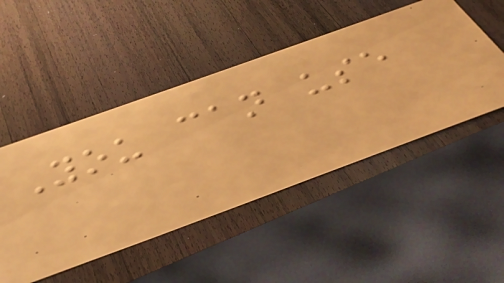You can use
